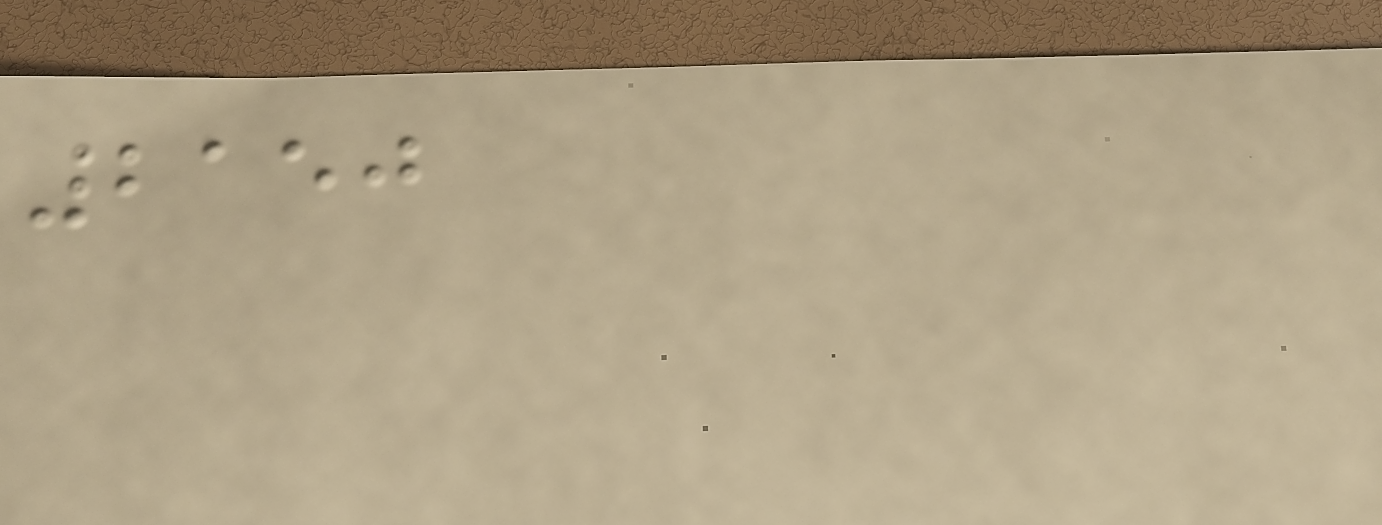2150
